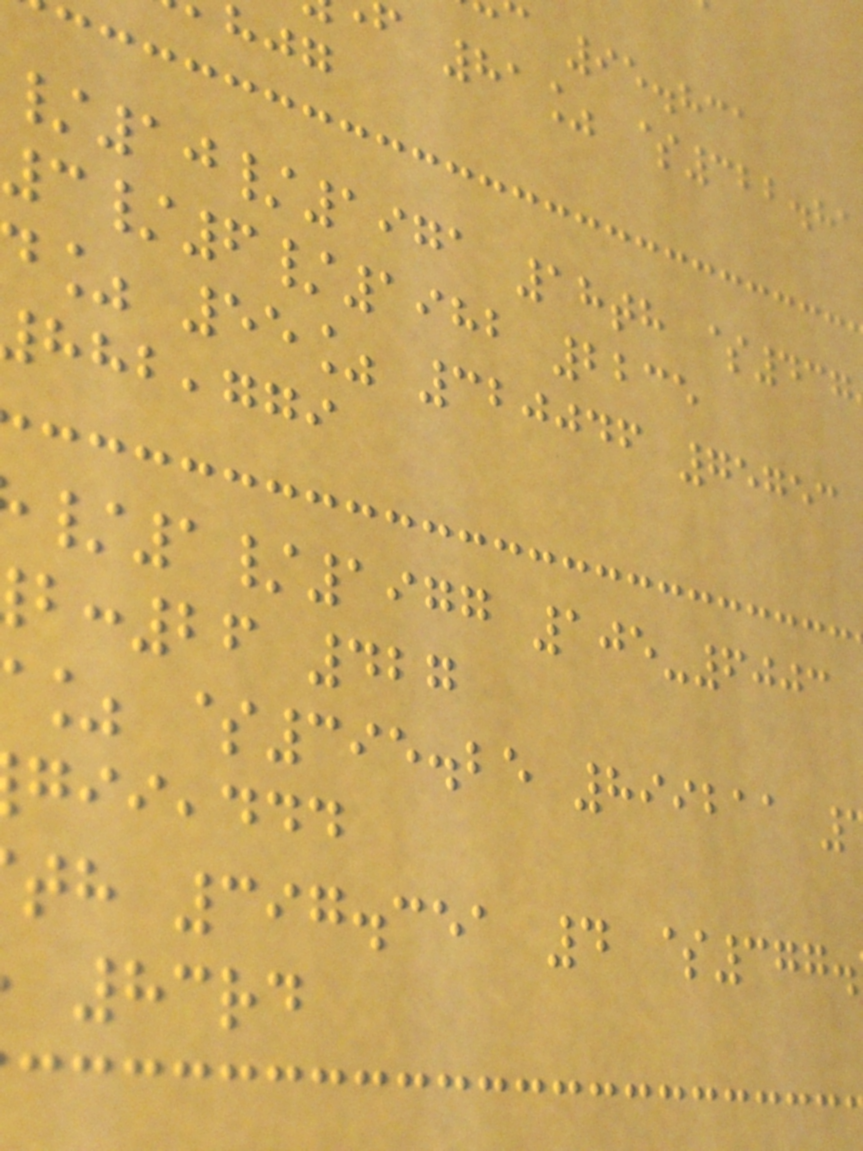95.831
f 81% $322.81
/10/1971 18th $437
3/6/1982 2235
% 55% 320046 75753
,ggi
/1/1977 105-6003
:26 427
% $395.25 899211
,ddd
th 397.351 4 $377.
83rd
